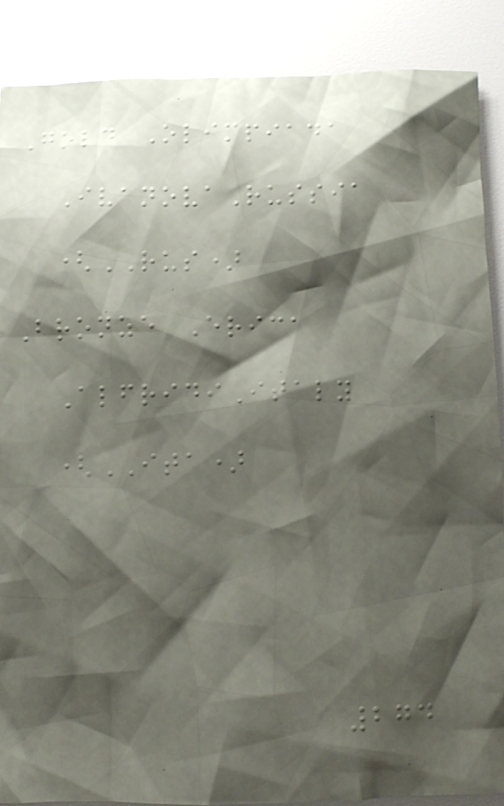Gold Olimpiada
IvanovaRussia
(RUS)
Bronze Erica
AlfridiItaly
(ITA)
274
